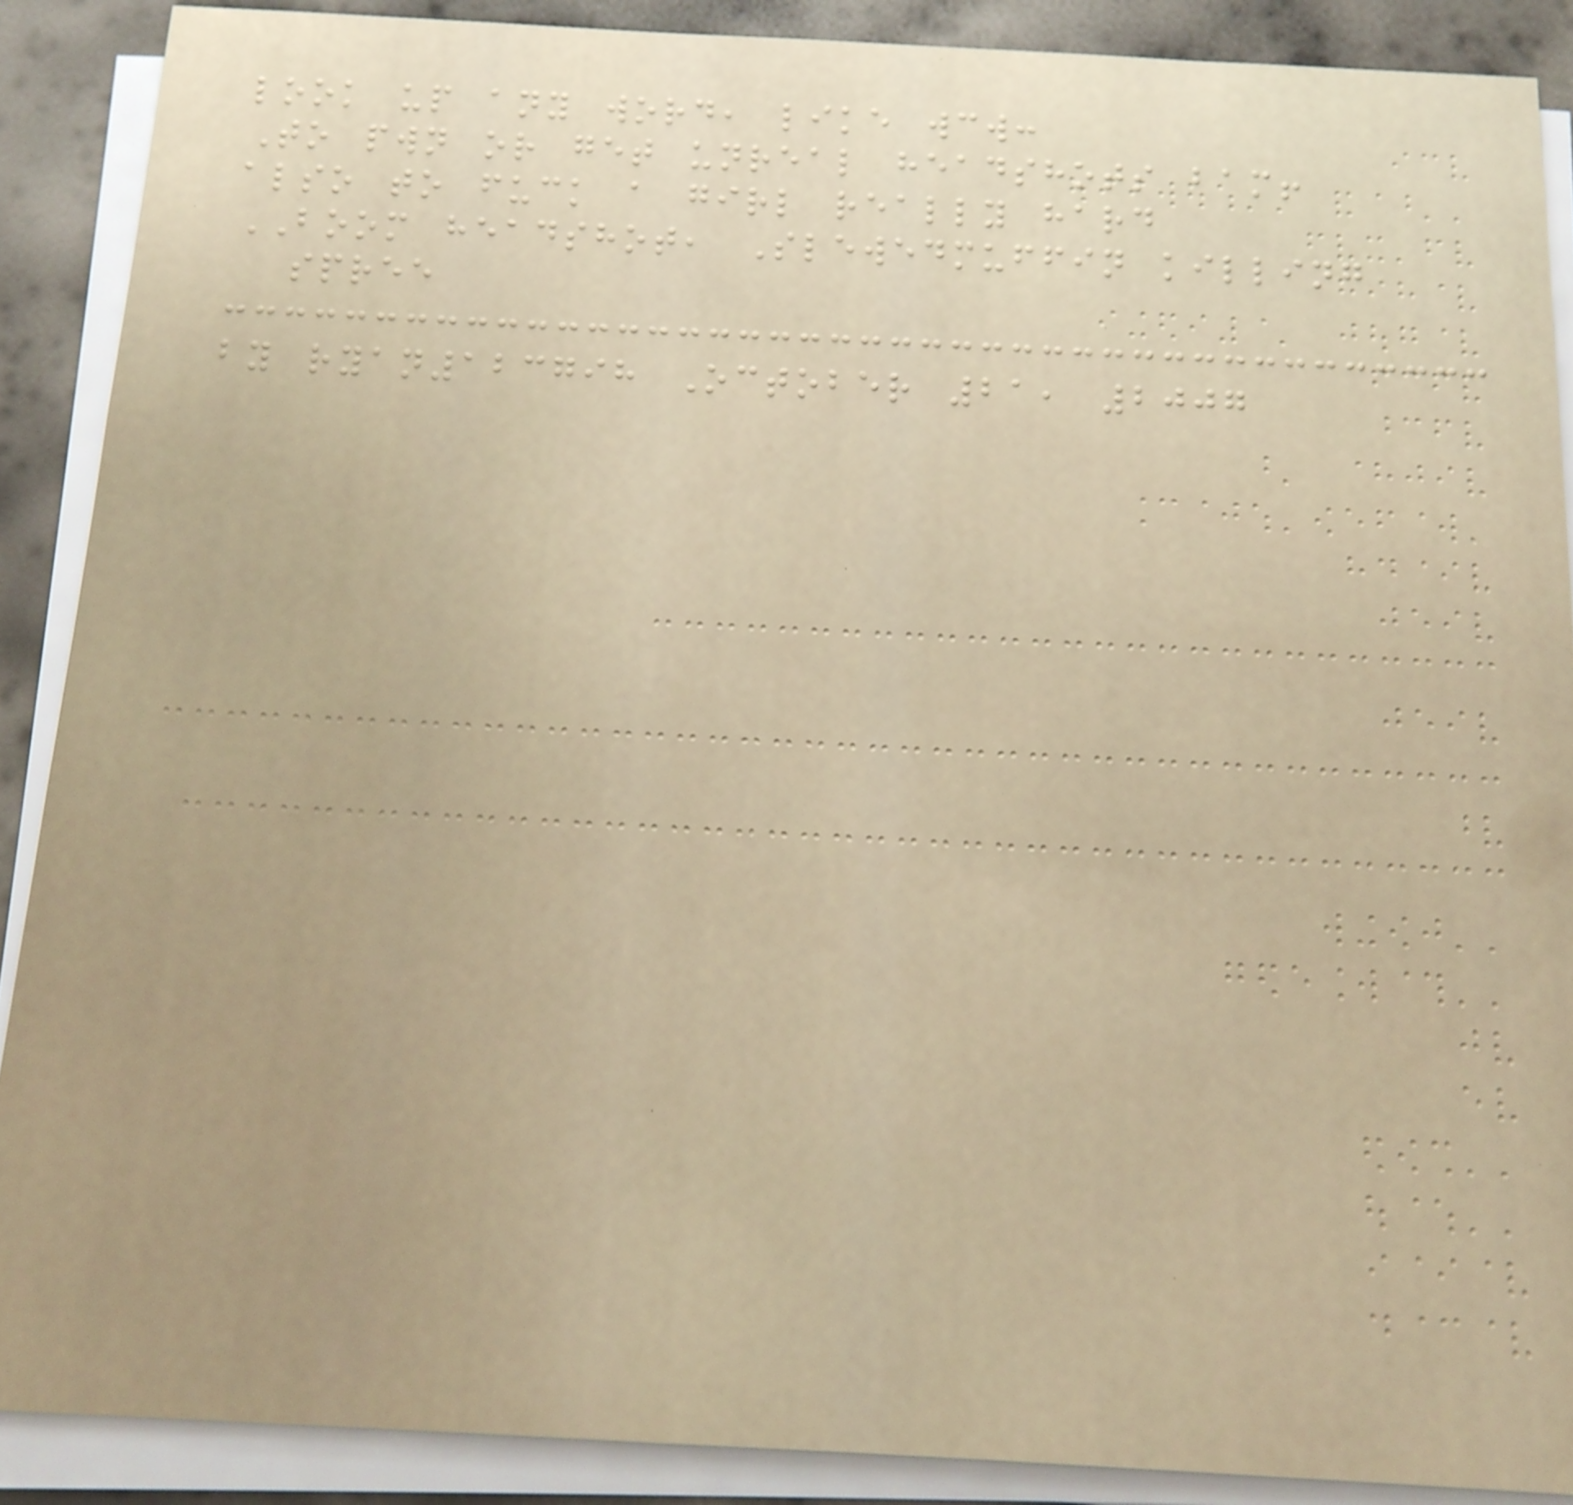look up any word, like wcw:
To pwn or get unreal headshots bam!
also to fuck a girl really hard
BOOM headshot, Slewedmuffin killing
spree
by ryan123798 October 21, 2007
